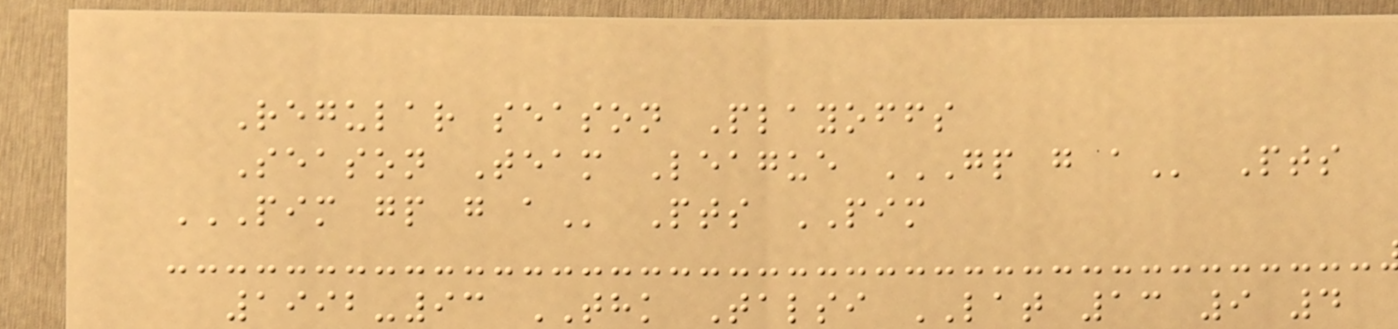Regular season Playoffs
Season Team League GP G A Pts
PIM GP G A Pts PIM
1992-93 THK Talsi LAT 13 9 4
